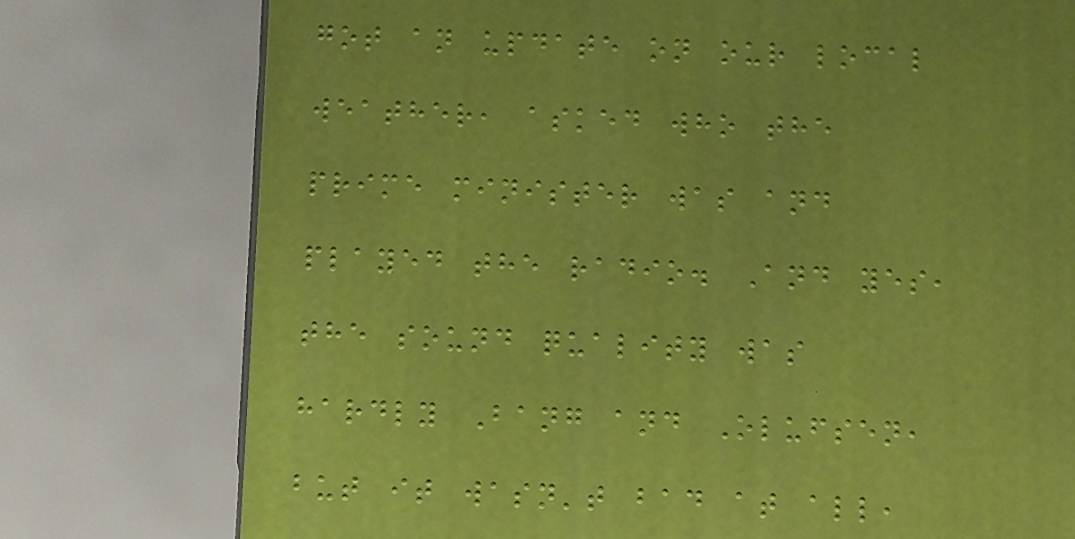got an update on our local
weather, asked who the
prime minister was and
played the radio. And yes,
the sound quality was
hardly Bang and Olufsen,
but it wasn't bad at all,
